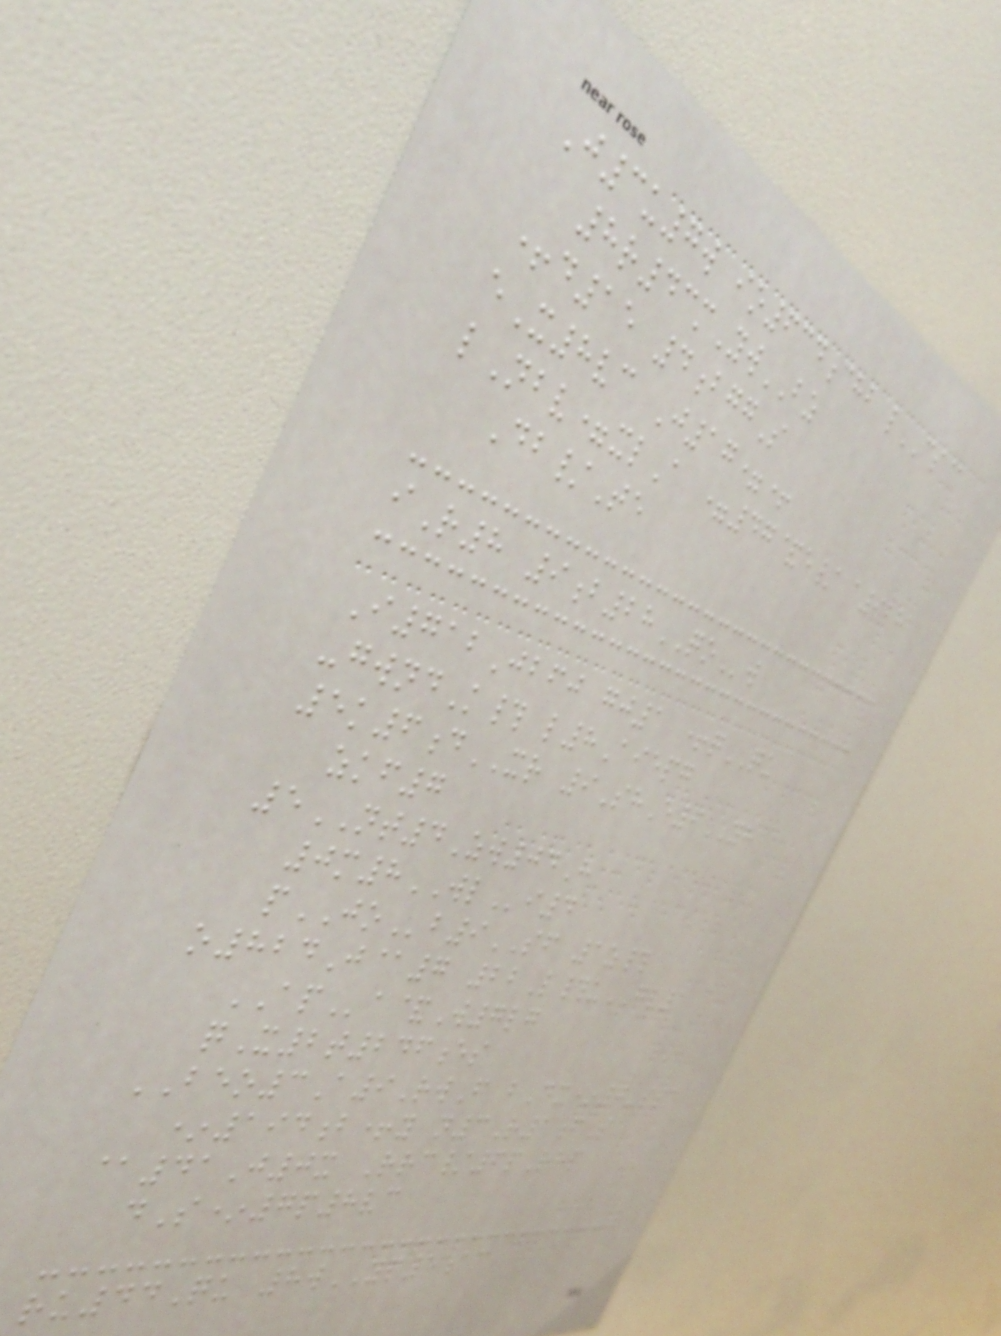J3u7w io634chb lCS@
8r43mYwBZ
+d15 4bggS
eX8vc J17=+
lNbv=xlA =47&e/ a928
Db/Te
iR8 9b28QOw
I712Jbfj gj1 +qQU
-gwndK# l8Aiepg
5k6dXR 9ShE9YH
zkf7
5NT4Zw04H
0m8WLi4
pJOb9SF 1z#
o824J@7 22L#uGV1
APa&W7lg
qX2t246es
BEO3A9RwF bDx*0-sse
*194b+y n3R1fS
@41J0x Rrc/6pRhp
dS*7p8vc
ru44Qu 8wYP5ac
